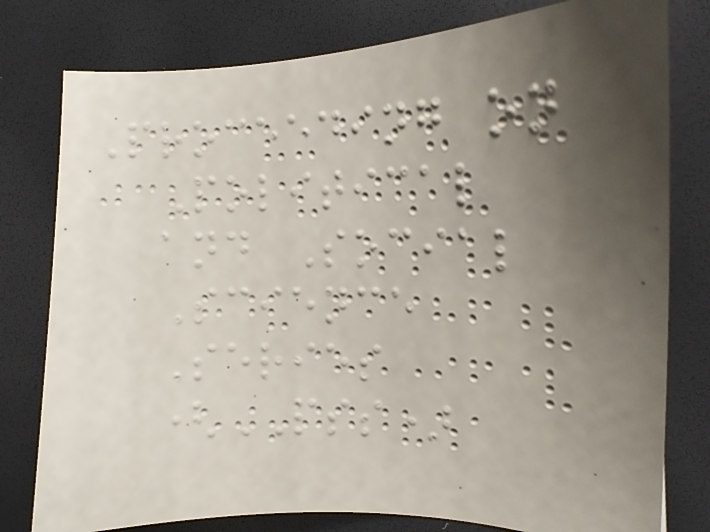Proceeding on
Political
and Social
Science
Series
(PSS)
